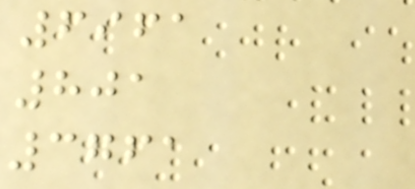6961
801
3761
